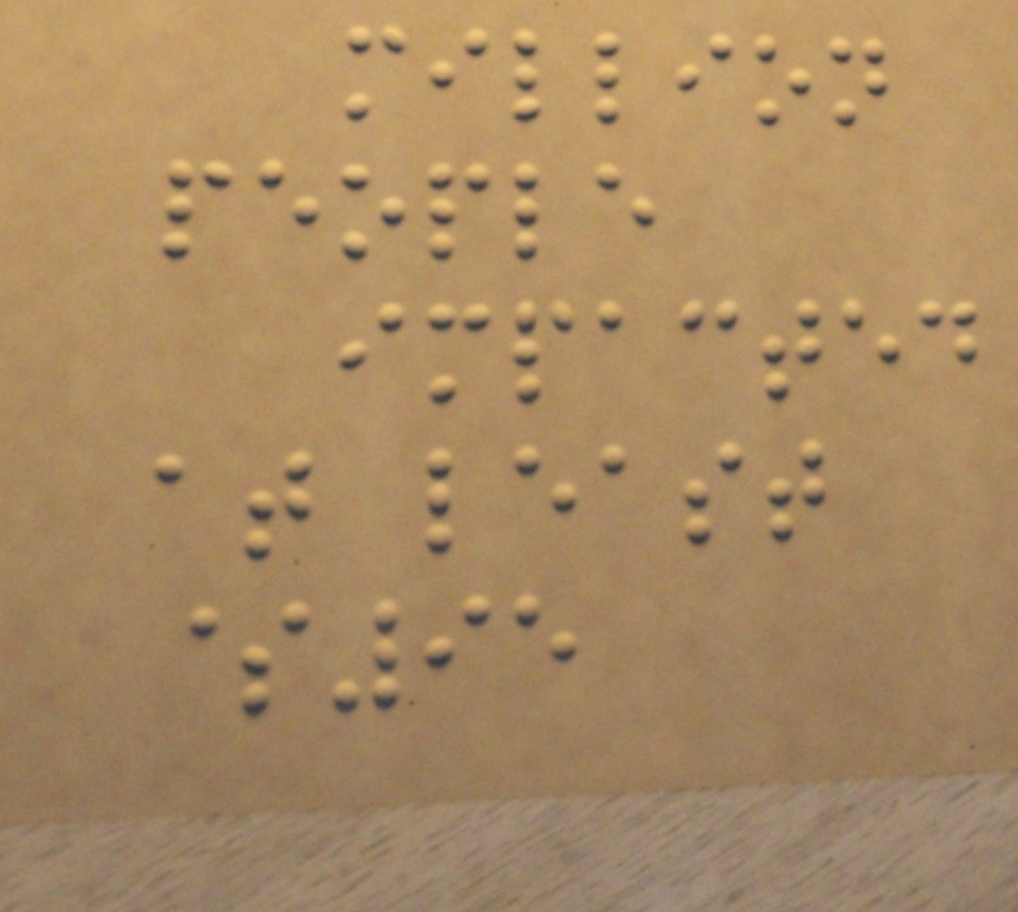million
people
impacted
at least
$95
